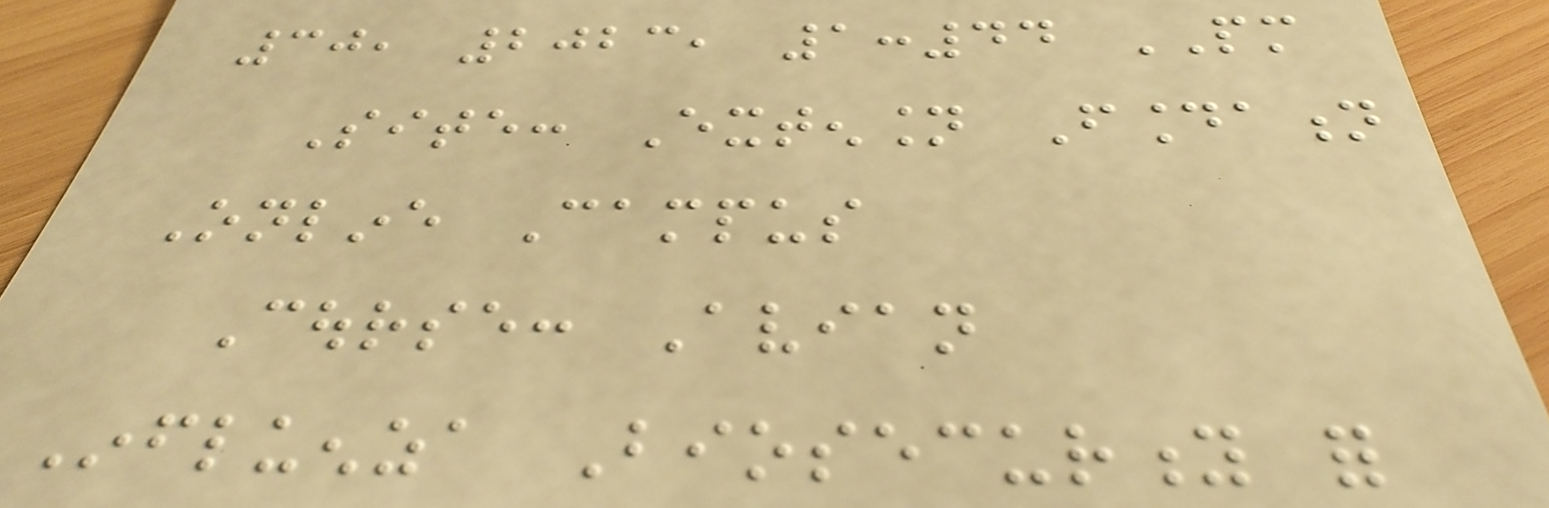30, 2023, 1:44 PM
Site: Extension Foundation
Online Campus
Course: Avian
Influenza Biosecurity for
